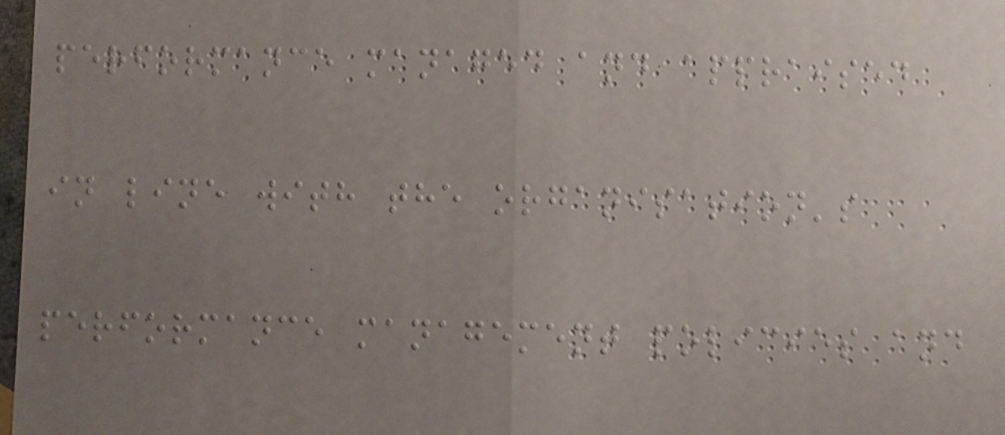performance managed and appraised
in line with the organisation's
performance management policies and
